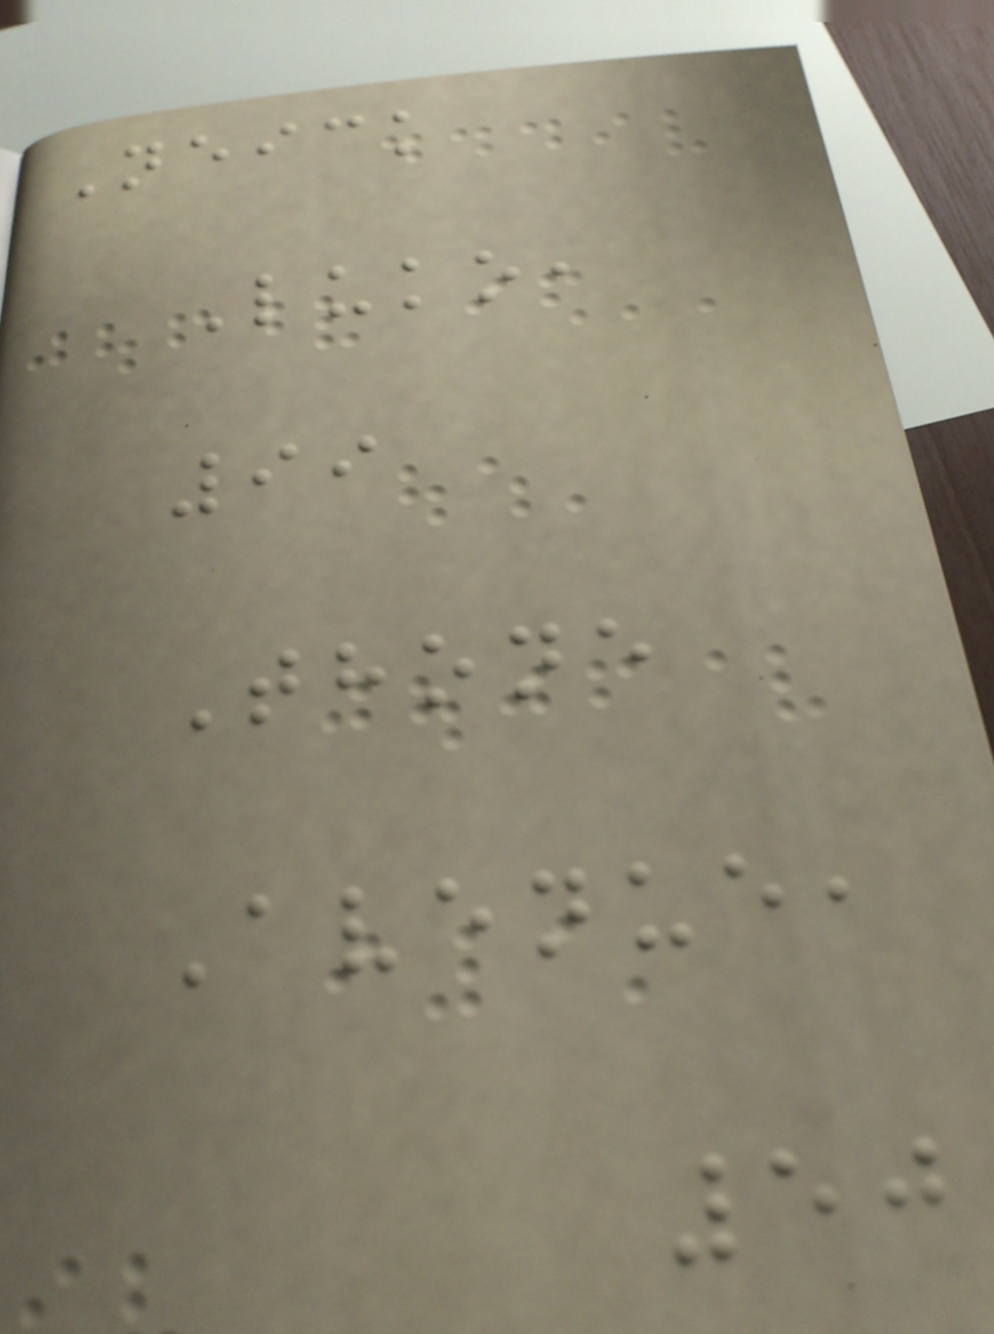Neick
Luko,
99
Thone
Avenue,
50
